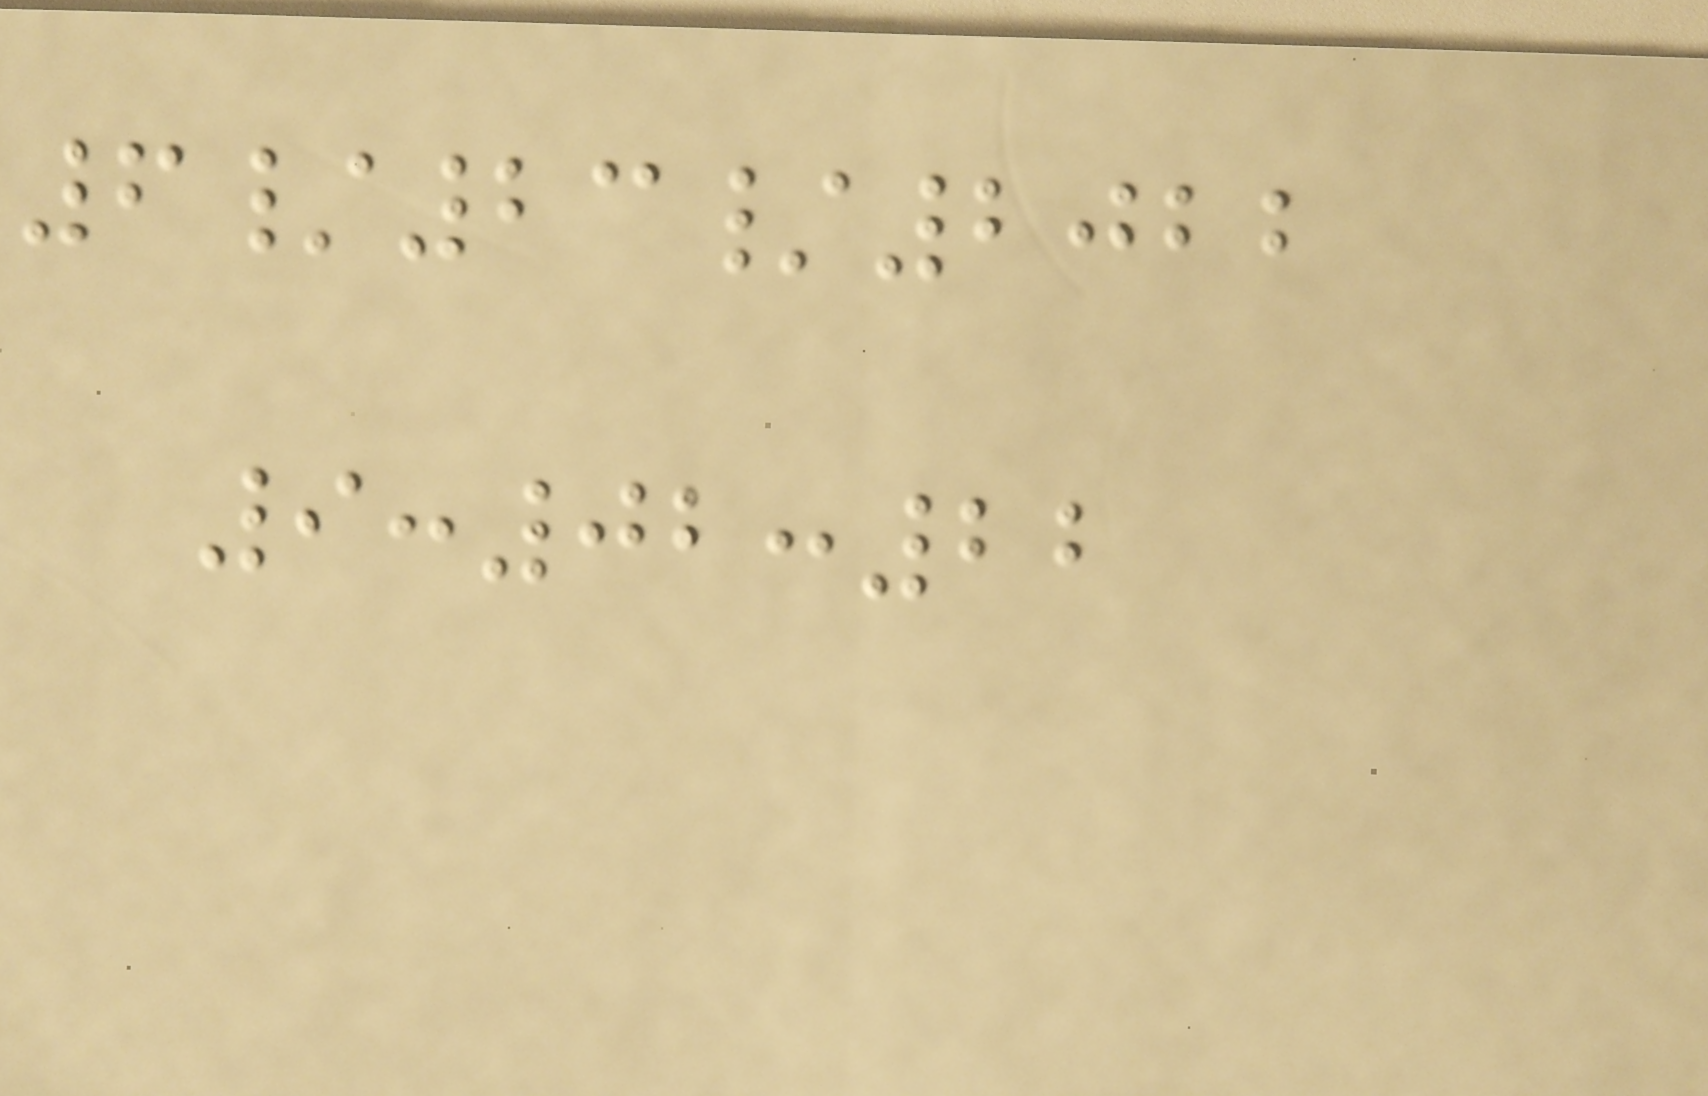6/23/2022
9:02:22
